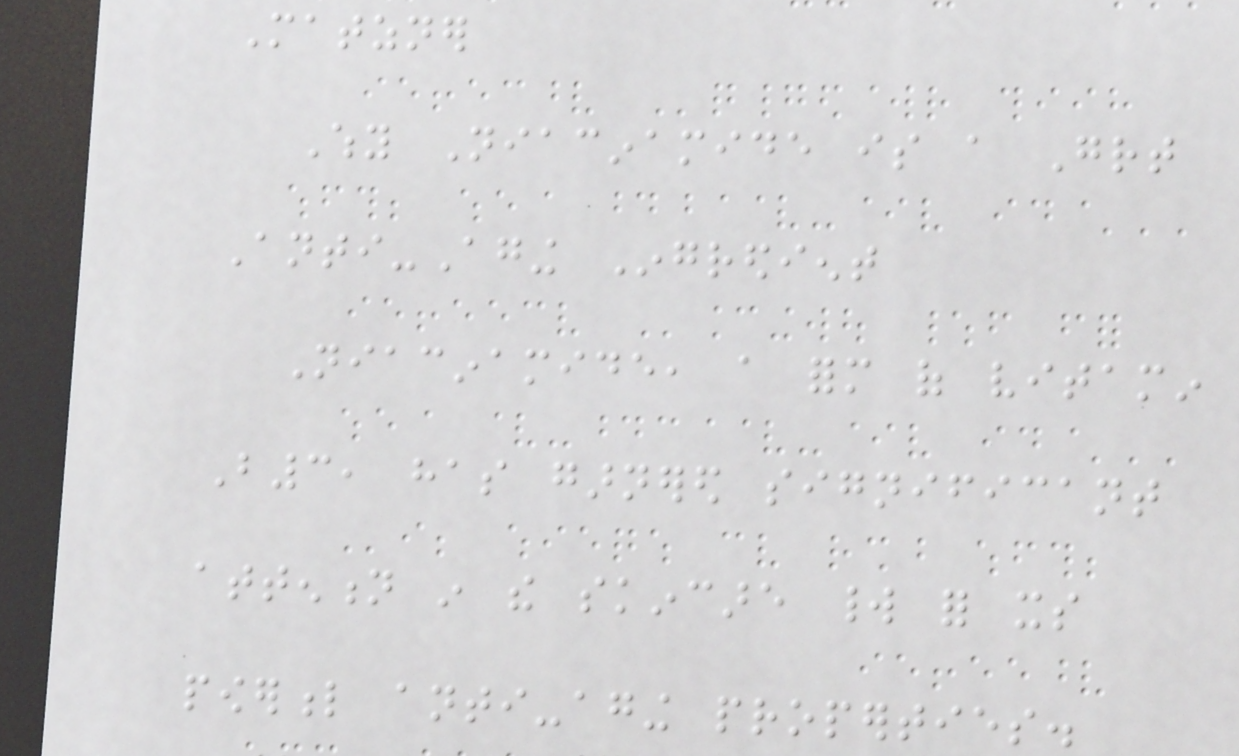Matzner
Why Niacinamide is a Great
Anti-Aging Ingredient
Niacinamide, a form of vitamin
B3, has garnered significant
attention in the skincare world for its
powerful anti-aging properties.
